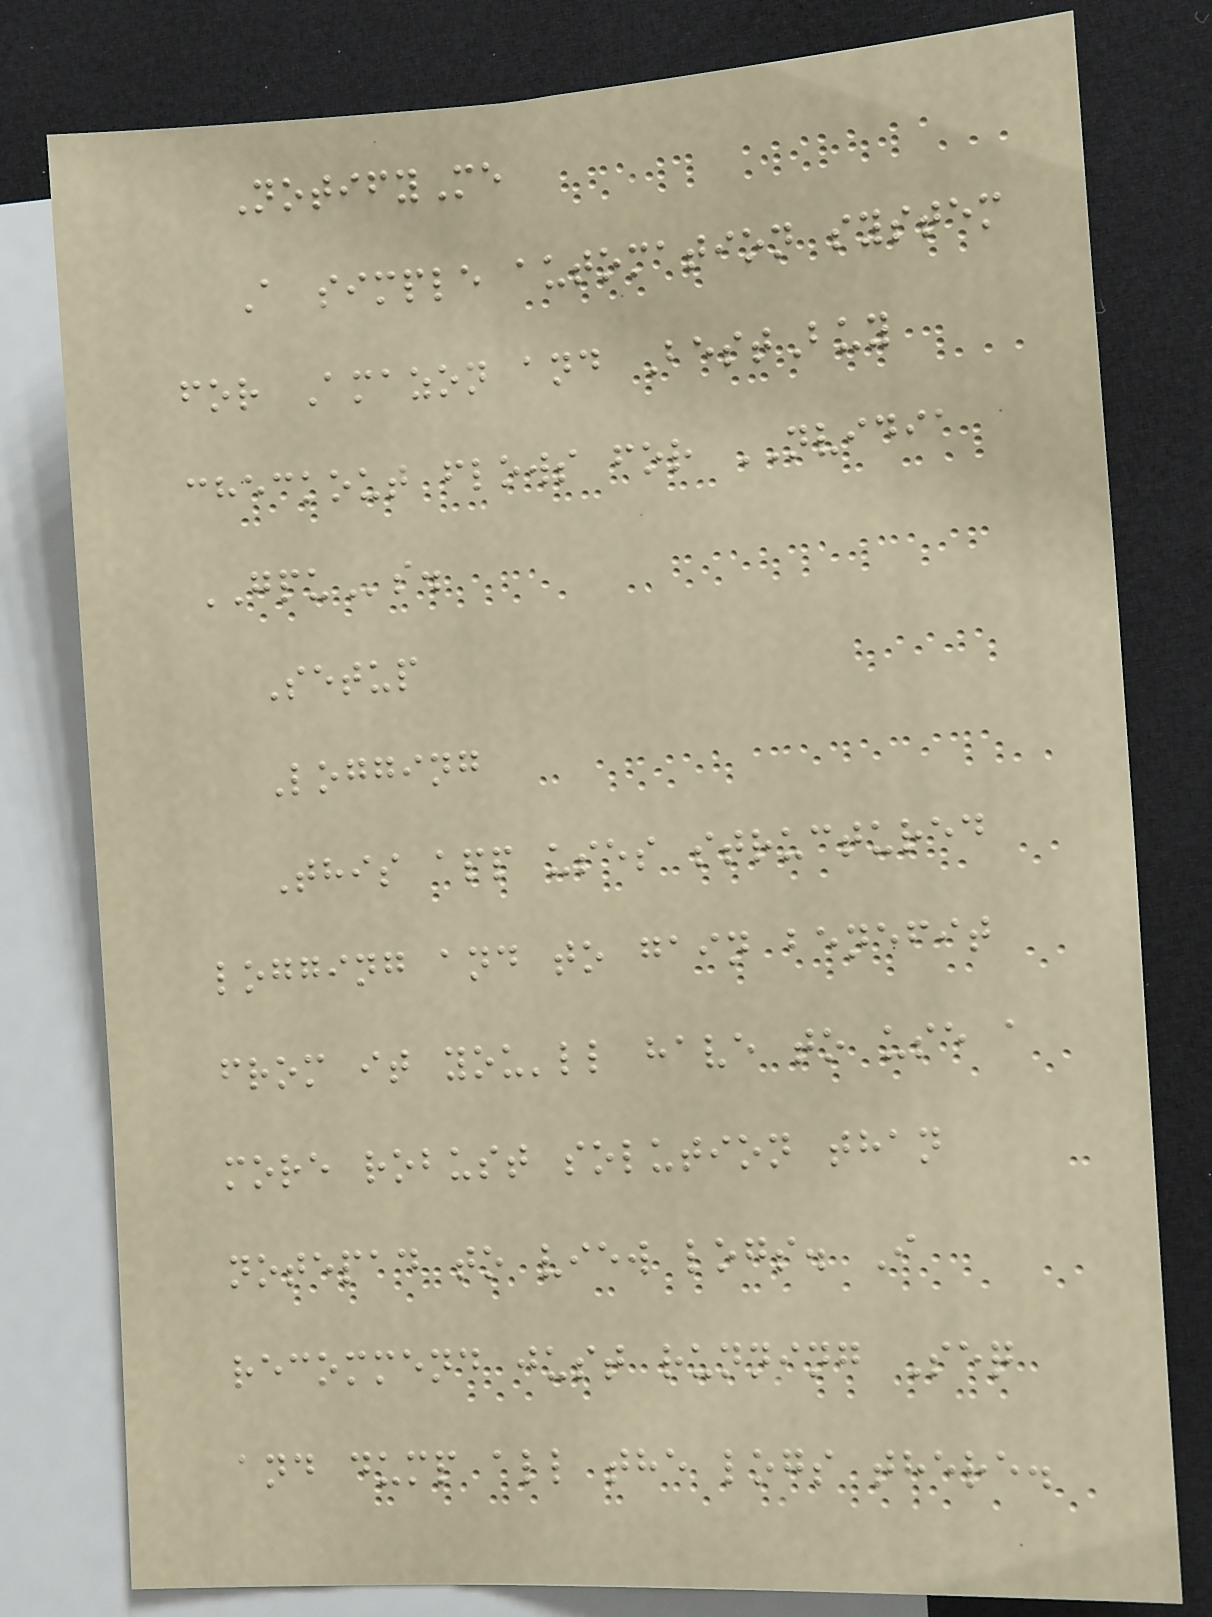NotifyMe
A simple automation system
for Amazon and BestBuy
checkout flows for NVIDIA
GPUs.
Setup
Logging
This app uses structured
logging and to gain benefit
from it you'll have to use a
more robust solution than
notepad to view logs. I
recommend just running Seq
and dump all the logs there.
